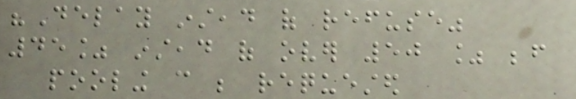"Delay instead of refuse"
45% instead of over 50 % before
pooling can be requested
